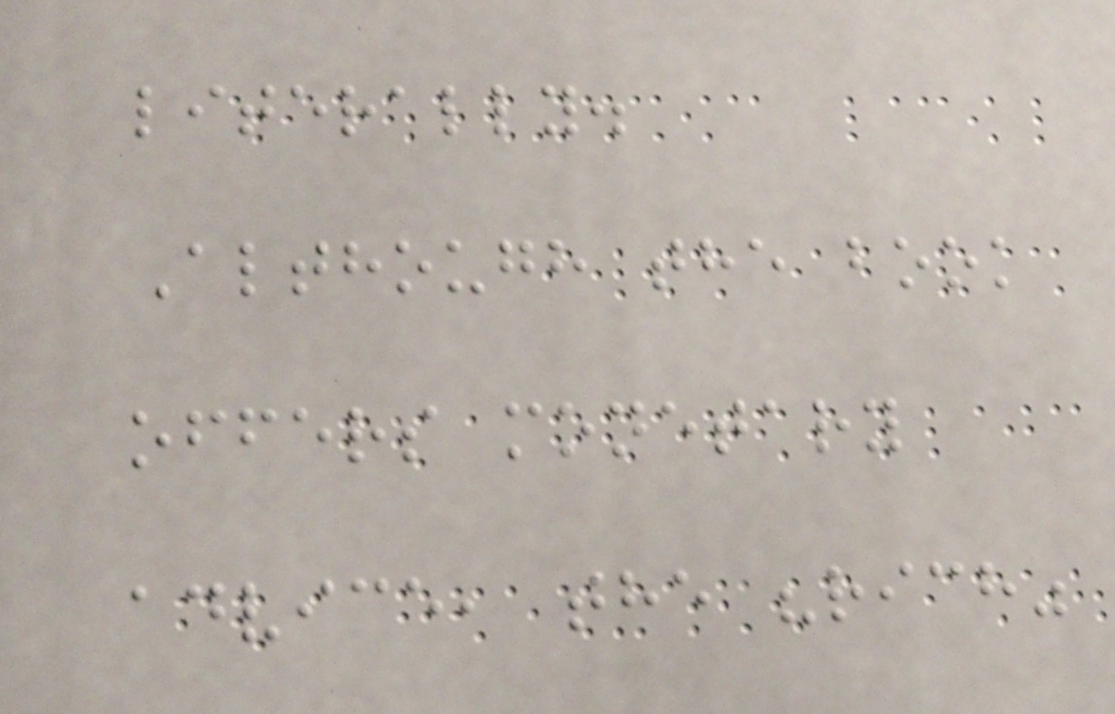literally.
Although the book
offers monetary
advice, the "rich"
